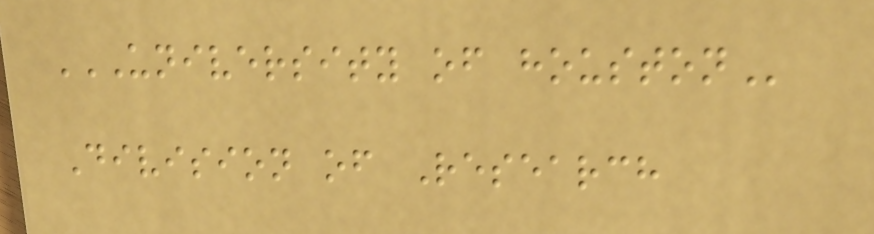UNIVERSITY OF HOUSTON
Division of Research
